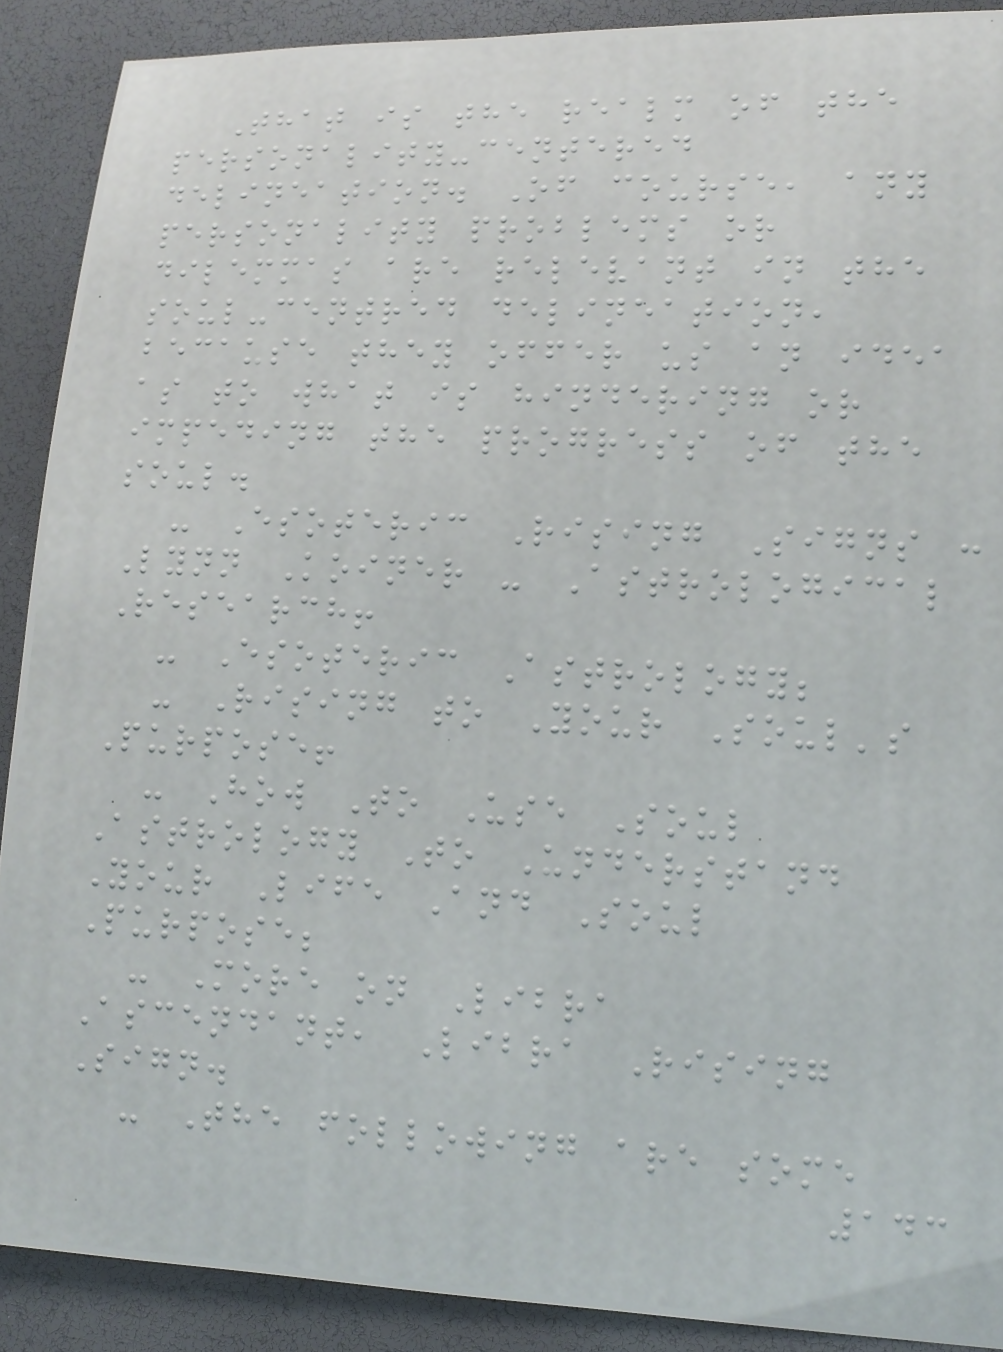That is the realm of the
personality-centered
delineation. Of course, any
personality problems or
dilemmas are relevant in the
soul-centred delineation,
because they offer us an idea
as to what is hindering or
impeding the progress of the
soul.
- Esoteric Rising Signs :
Lynn Koiner - Astrological
Research!
- Esoteric Astrology;
- Rising to Your Soul's
Purpose!
- How To Use Soul
Astrology To Understand
Your Life And Soul
Purpose;
- More on Libra
Ascendant, Libra Rising
Sign.
- The following are some
143
